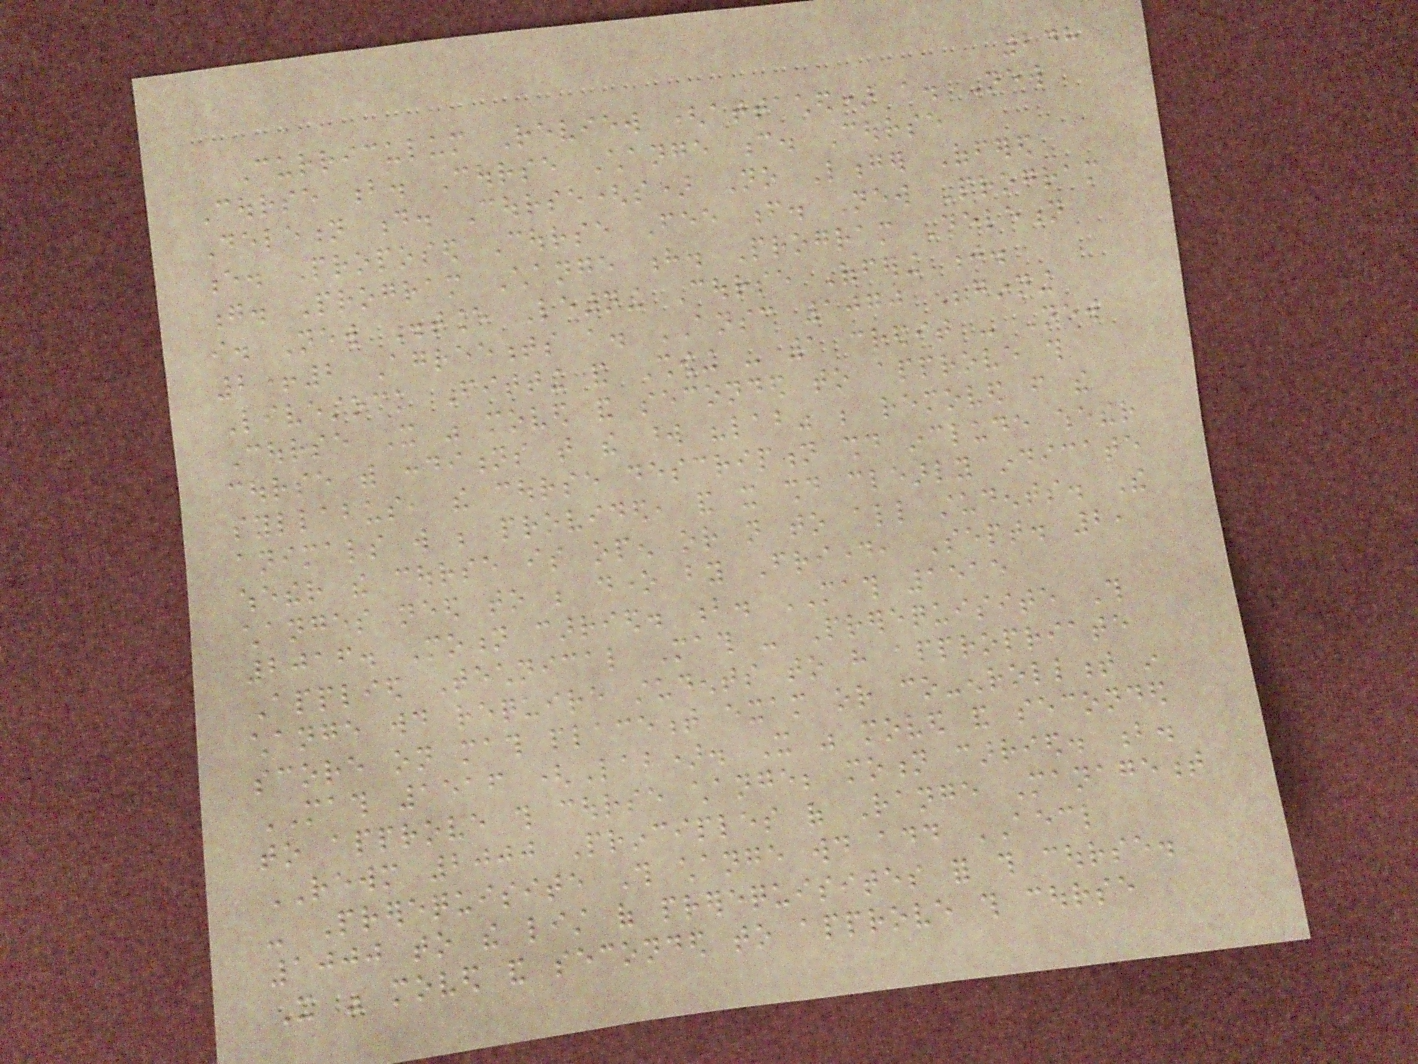248
Curriculum Review (attached) a. New
Course b. Course Change c. Course
Deletion d. Course(s) No Longer Offered
e. Proposed Course Fee f. New Program
g. Program Change h. Program Deletion
i. New Distance Learning Course Offering j.
2+2 Agreements a. ANSC 1070 Beginning
Livestock Fitting and Showing - 1 credit - New
Course It was moved and seconded to approve this
course with conditions that the word "lab" be removed from the
syllabus, the course description should include whether
animals will be provided, and it should clearly indicate
whether the course is open or not to all students. The
changes need to be done by Friday, Sept. 2,
2016. Motion carried. b. MATH 1515
Applied Technical Math - Prerequisite This
change would require students to have appropriate
score on math placement exam or co-enrollment in
MATH 1516 (Lab). It was moved and seconded
to approve this course change; motion carried. b.
REWM 2000 Principles of Range Management
- Prerequisite This change would add AECL
1000 to the list of prerequisites for this course.
It was moved and seconded to approve this course
